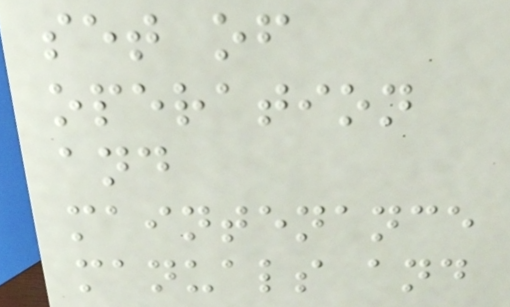set of
operation
and
maintenance
manuals and
